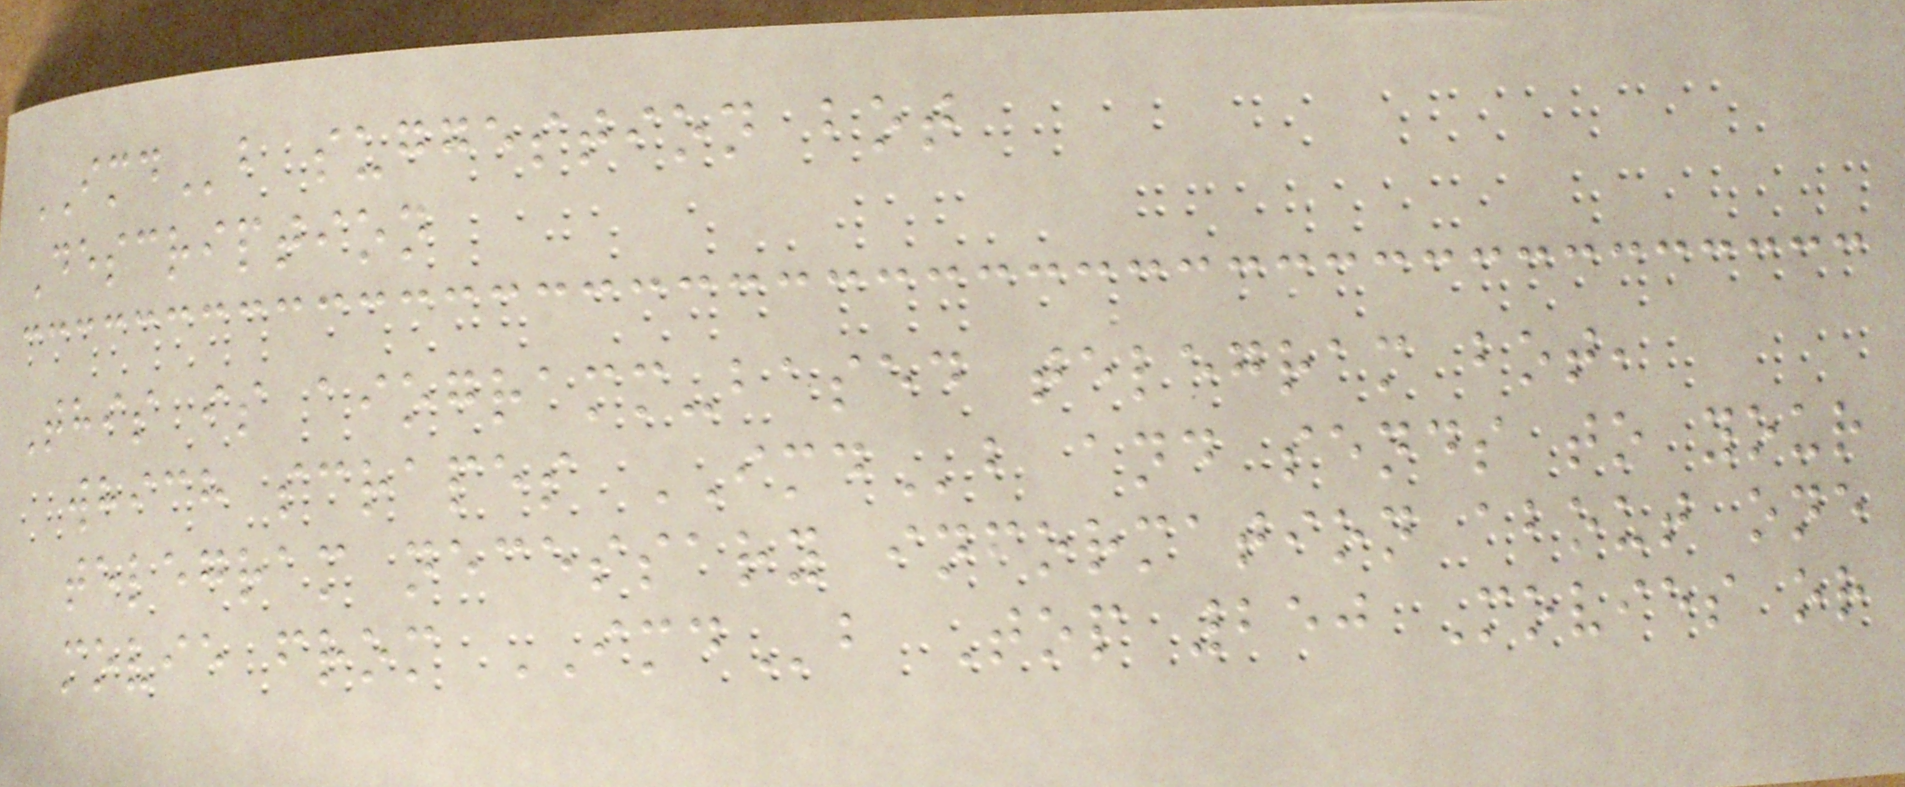IMDb suggestion bot
Description
This is aiogramm-based telegram bot,
which scrapes IMDb and sends to your
telegram necessary information about one
movie from IMDb Top 250 Movies or
